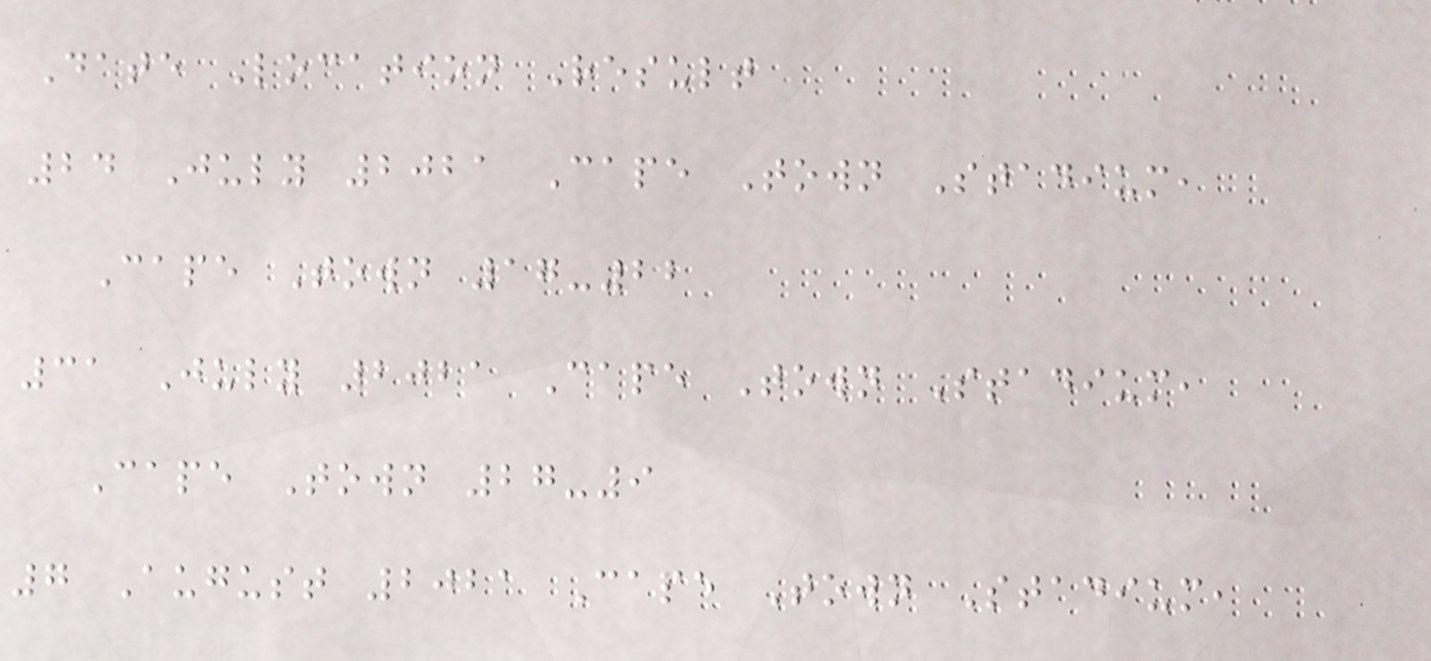Date Location Result
24 July 2021 Cape Town Stadium,
Cape Town 17-22
31 July 2021 Cape Town Stadium,
Cape Town 27-9
7 August 2021 Cape Town Stadium,
